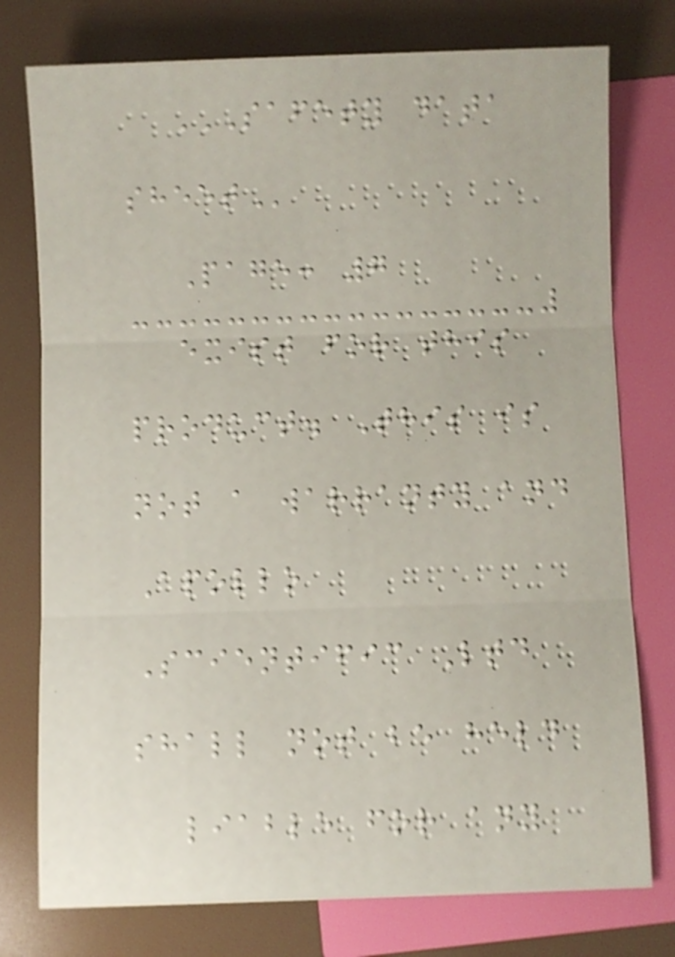SAFETY DATA
SHEET
Page: 7
exist for this
product. This is
not a warranty and
Apollo
Scientific Ltd
shall not be held
liable for any
